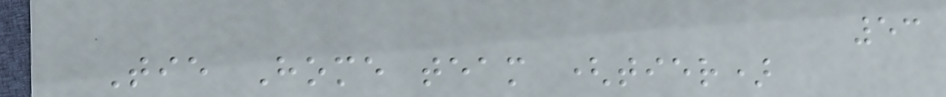53
Tie Home team (tier)
